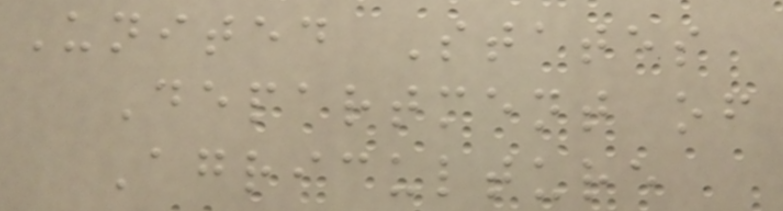United States
Department of
Agriculture
